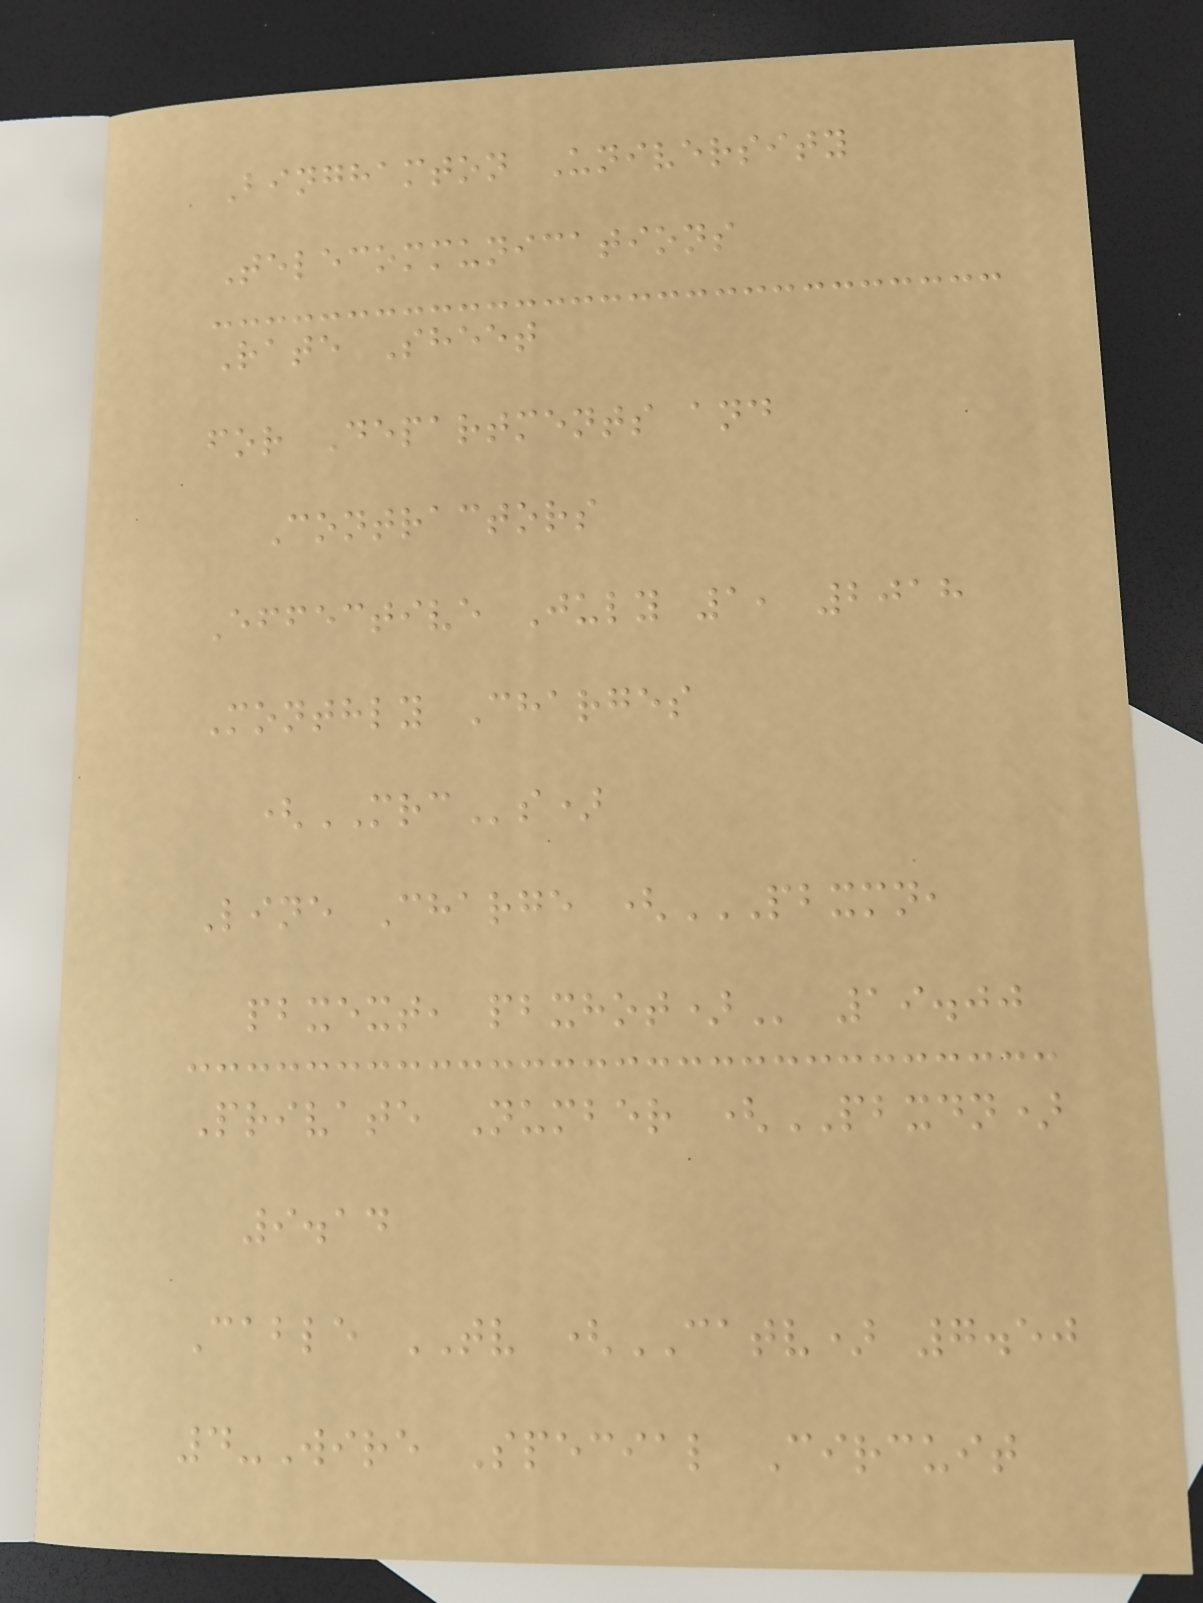Binghamton University
Telecommunications
Rate Sheet
for Departments and
Contractors
Effective July 1, 2018
Monthly Charges
(MRCs)
Line Charge (PBXMN,
PBXEXT, PBXHOT) 19.00
Private Number (PBXDN)
9.14
Cable TV (CATV) 7.50
4-Wire Special Circuit
